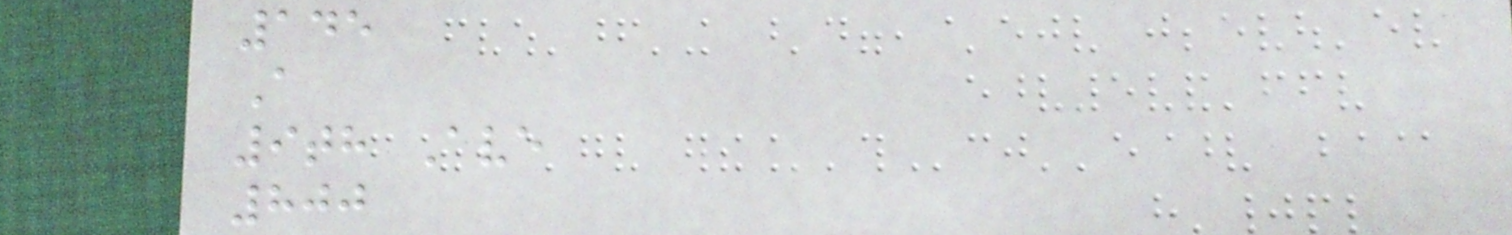145
A
9th Ave
800
